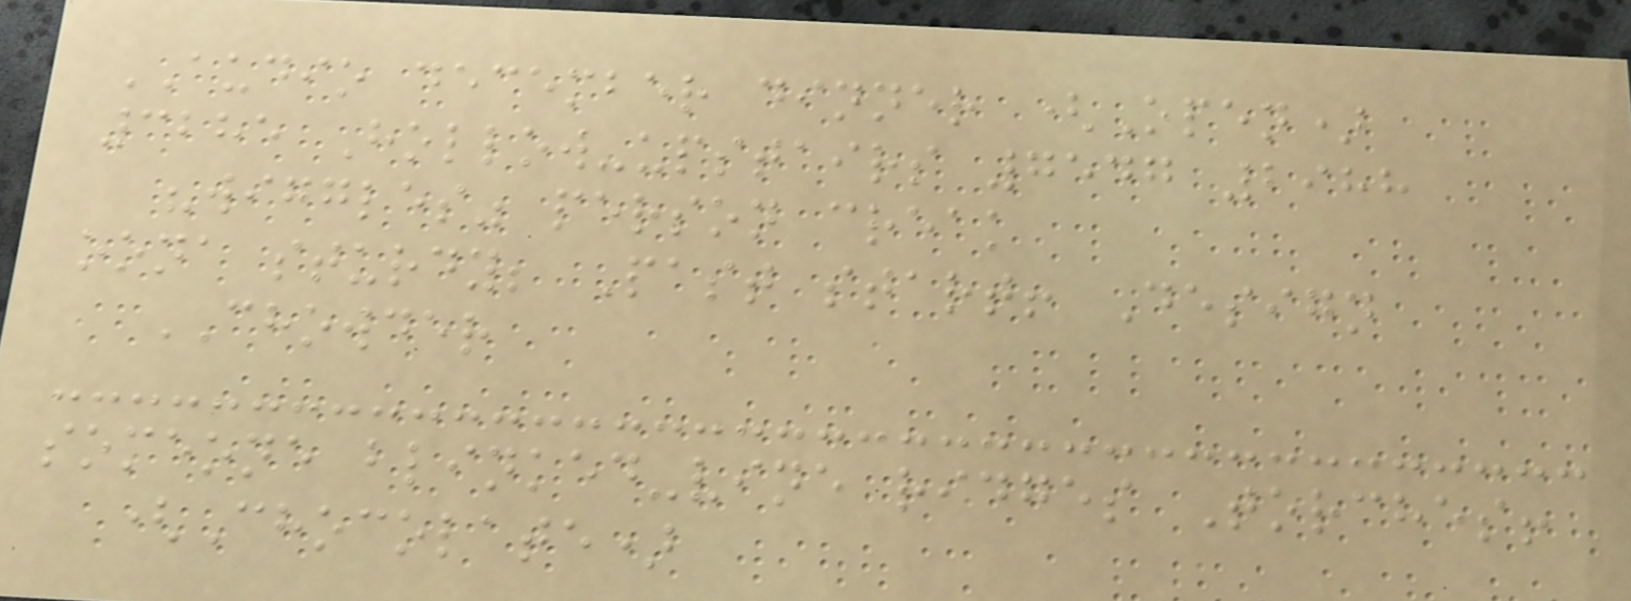AUDIO december dinner (Open)
3285 Hollow-upstairs 7547 2988
"wiggles" person creak
oona sturdy; Past start! Design
CHOWDER
someone blinked-vine ridges Torches!
(Chocolate)
